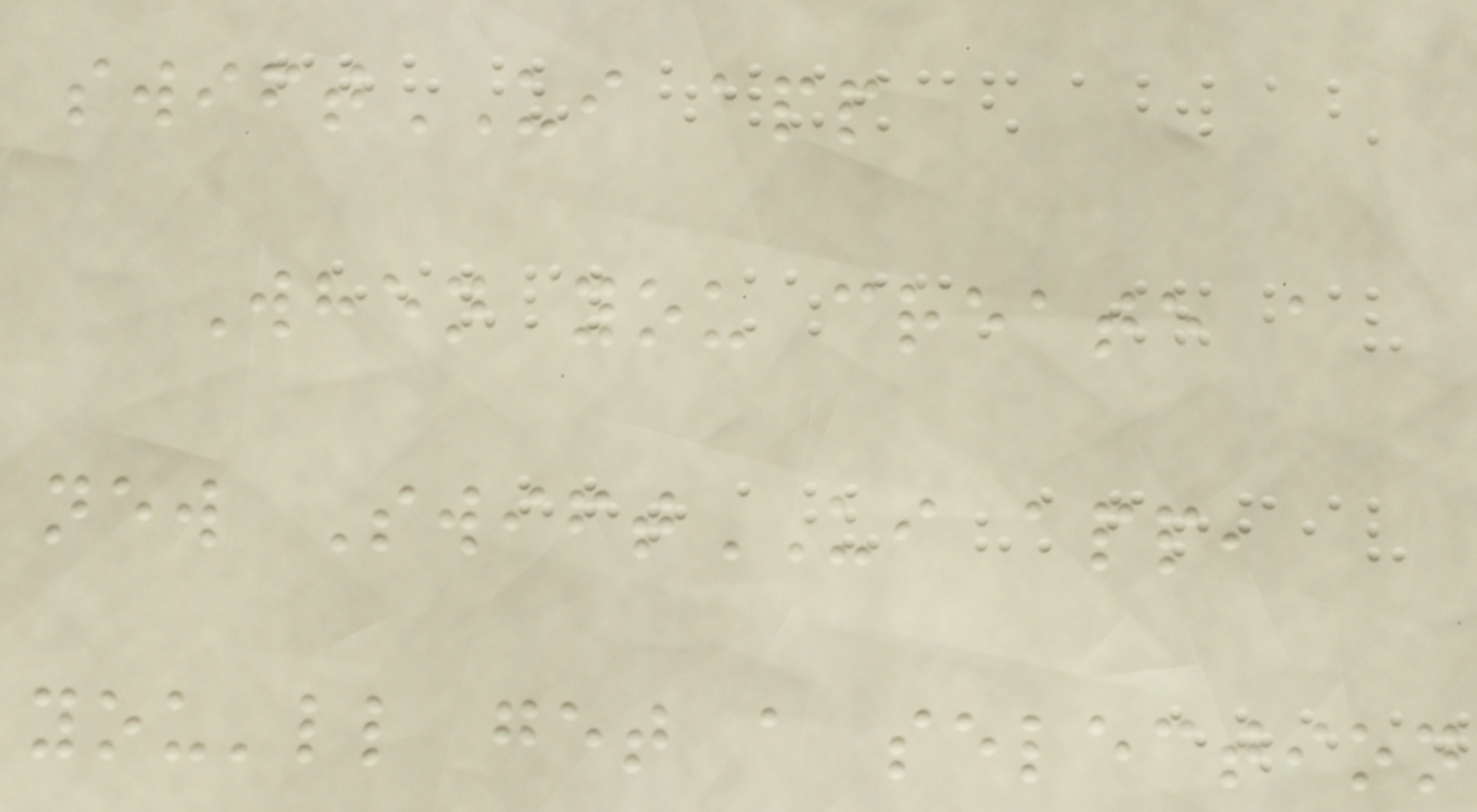swiftUI app
When you create a
new SwiftUI app,
you'll get a selection
